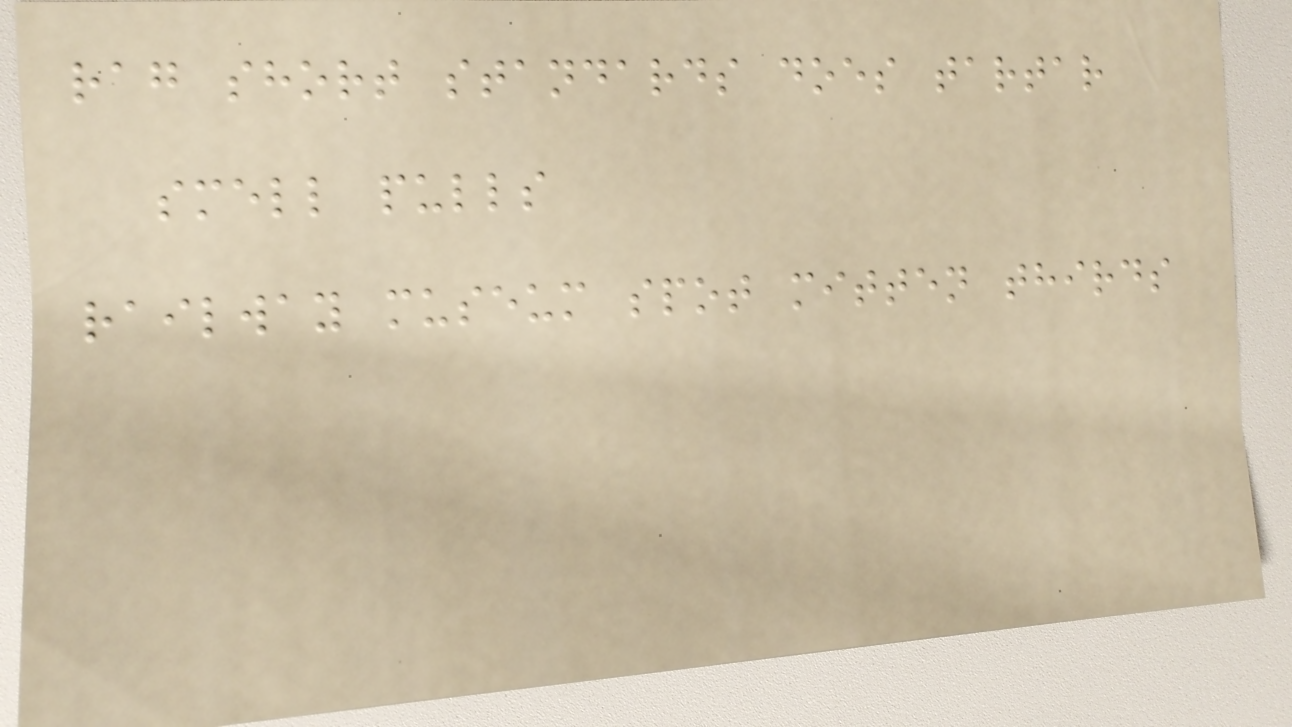rag short standards does tartar
smell pulls
railway museum spot mitten thirds
